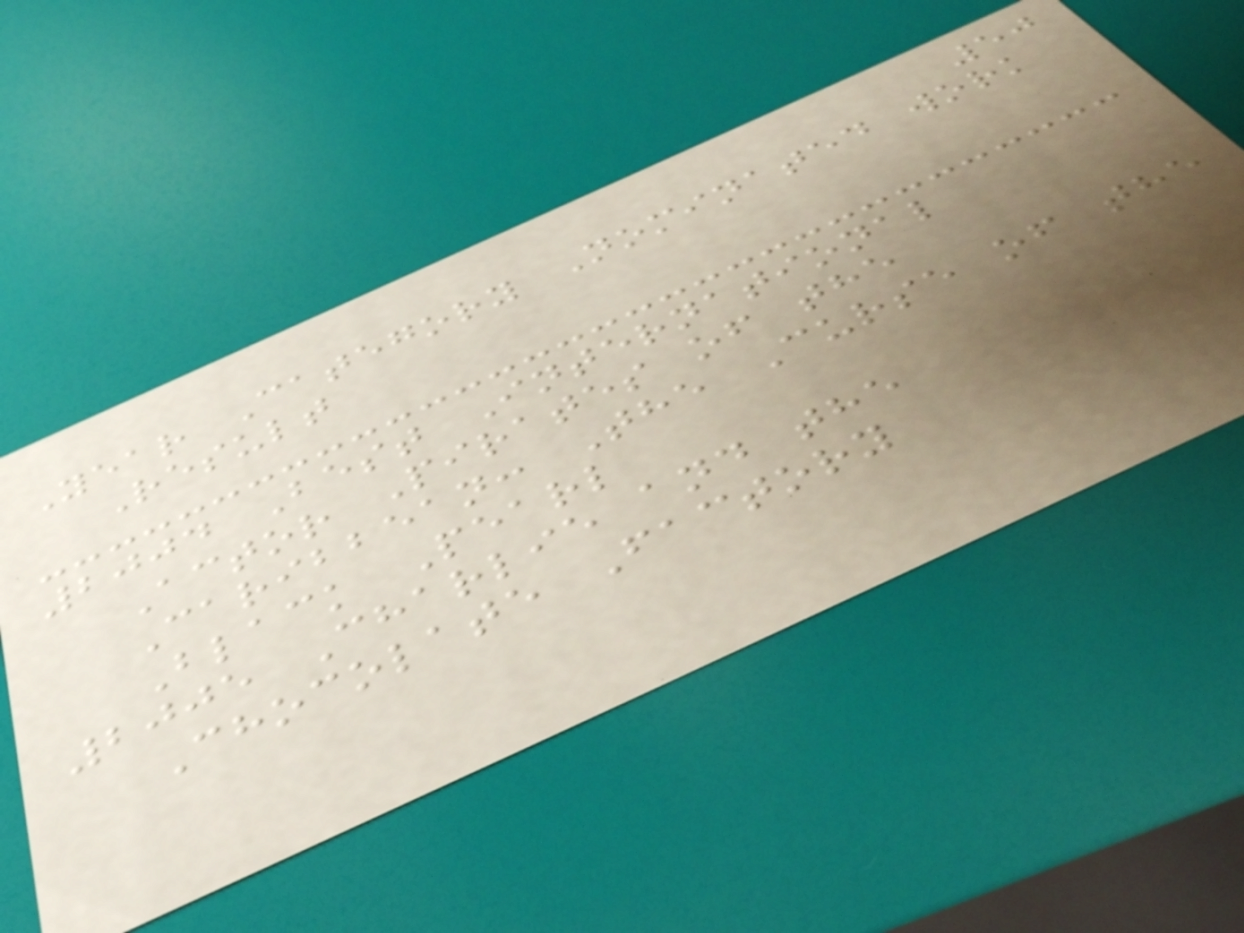50
Year Category Nominated work
Result
2004 Best International
Actor Pirates of the
Caribbean: The Curse of the
Black Pearl
2005 Charlie and the
Chocolate Factory
